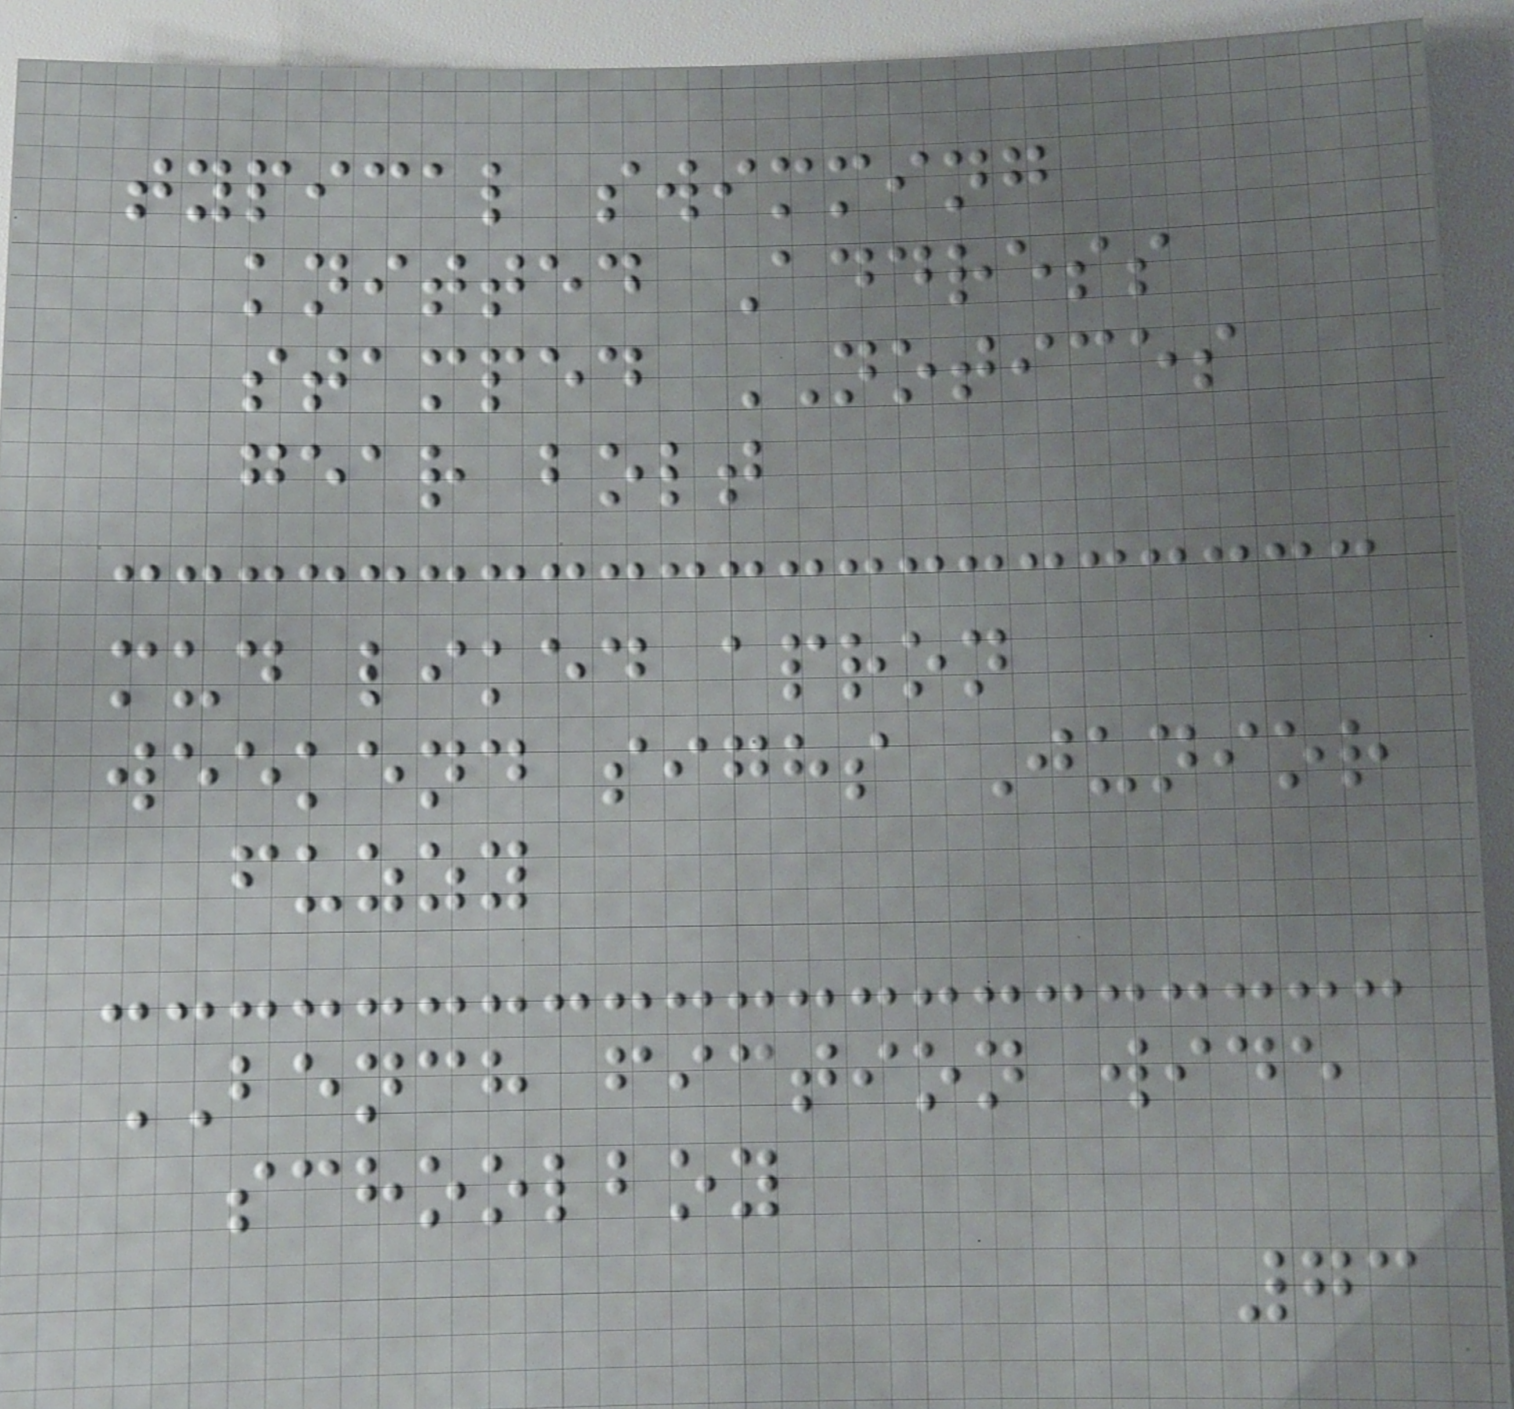typical swimming
knitted Address
stamped NOTICES
gear bolt
mud liked apron
weekend sighs Junior
fuzzy
BENCH fiction wide
schoolboy
73
